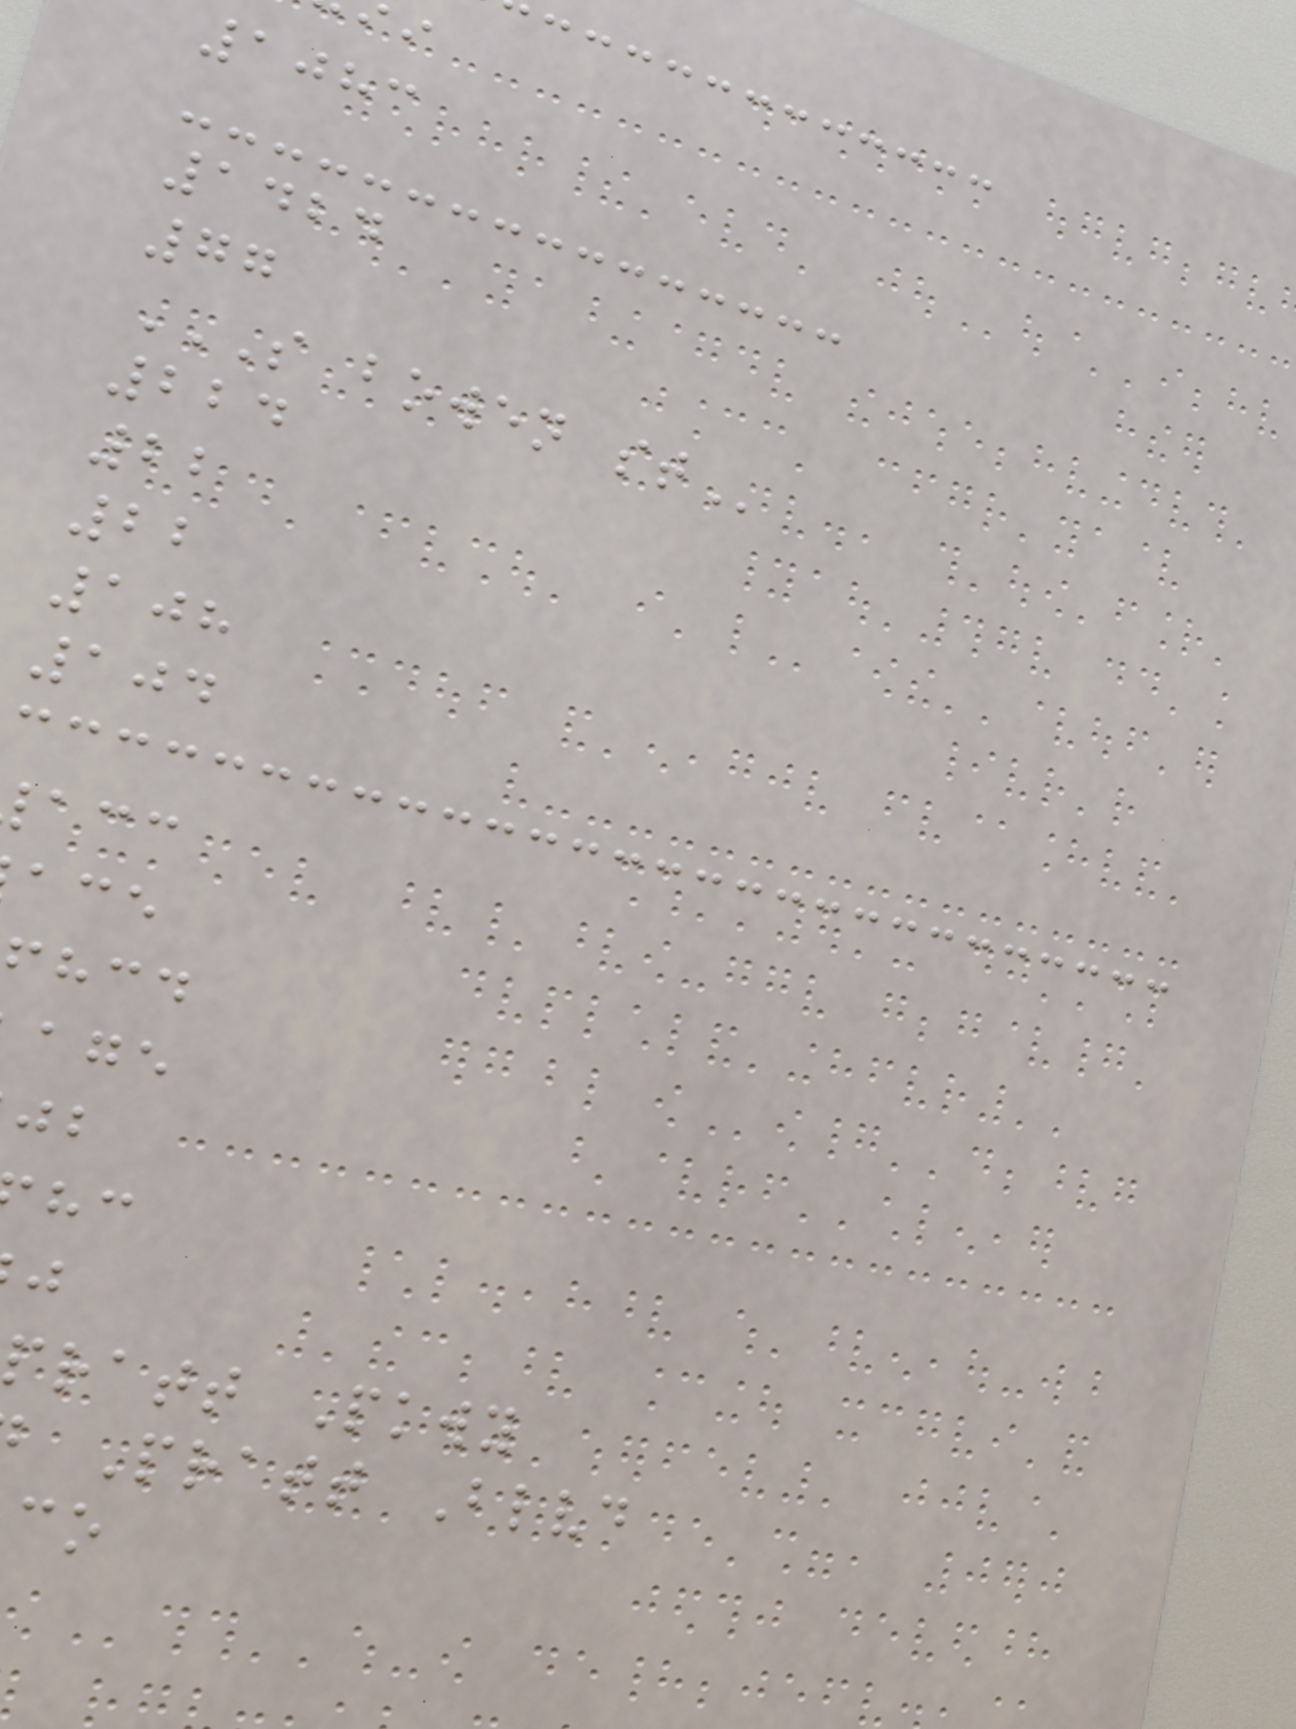1083
1424
77
S BOWEN ST
224
22
22
108
104
ratt Pkwy
Pratt Blvd
